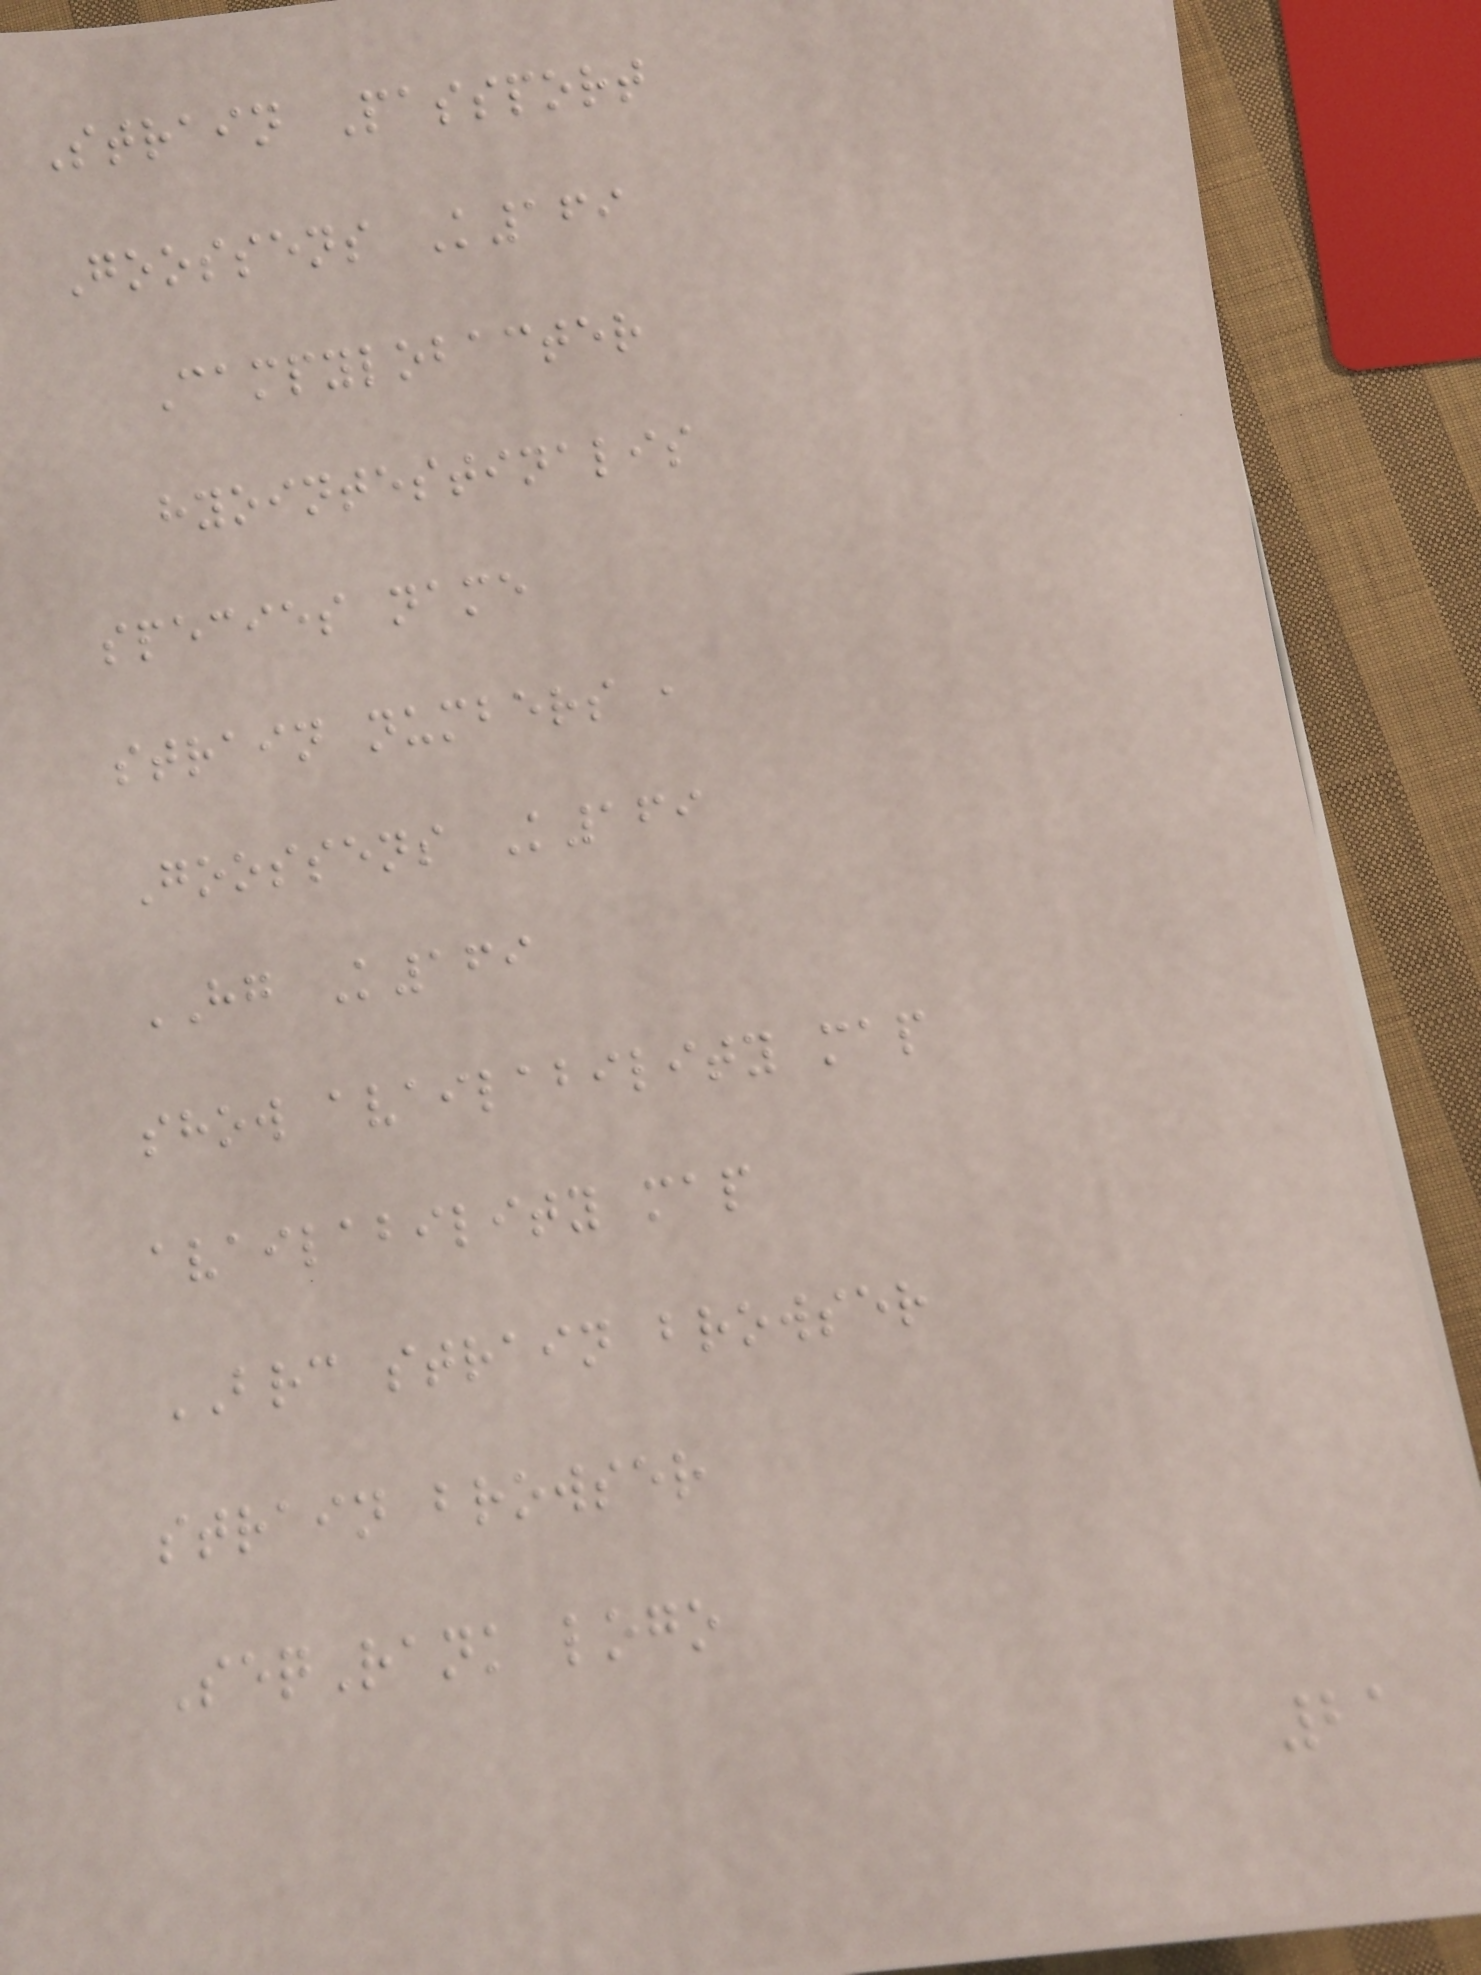Strain Passport
Goossens K169
Campylobacter
hyointestinalis
species name
strain numbers ,
Goossens K169
HG K169
show availability map
availability map
BRC strain browser
strain browser
SeqRank logo
21
